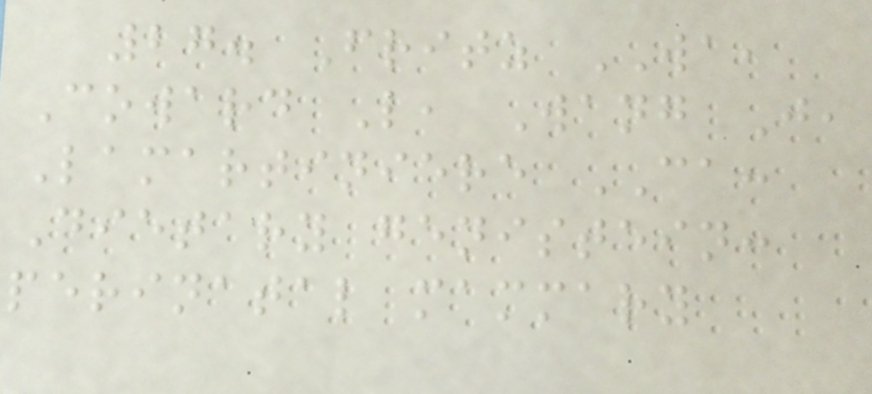27. Fritz WA,
Coward L, Wang J,
Lamartiniere CA:
Dietary genistein:
perinatal mammary
